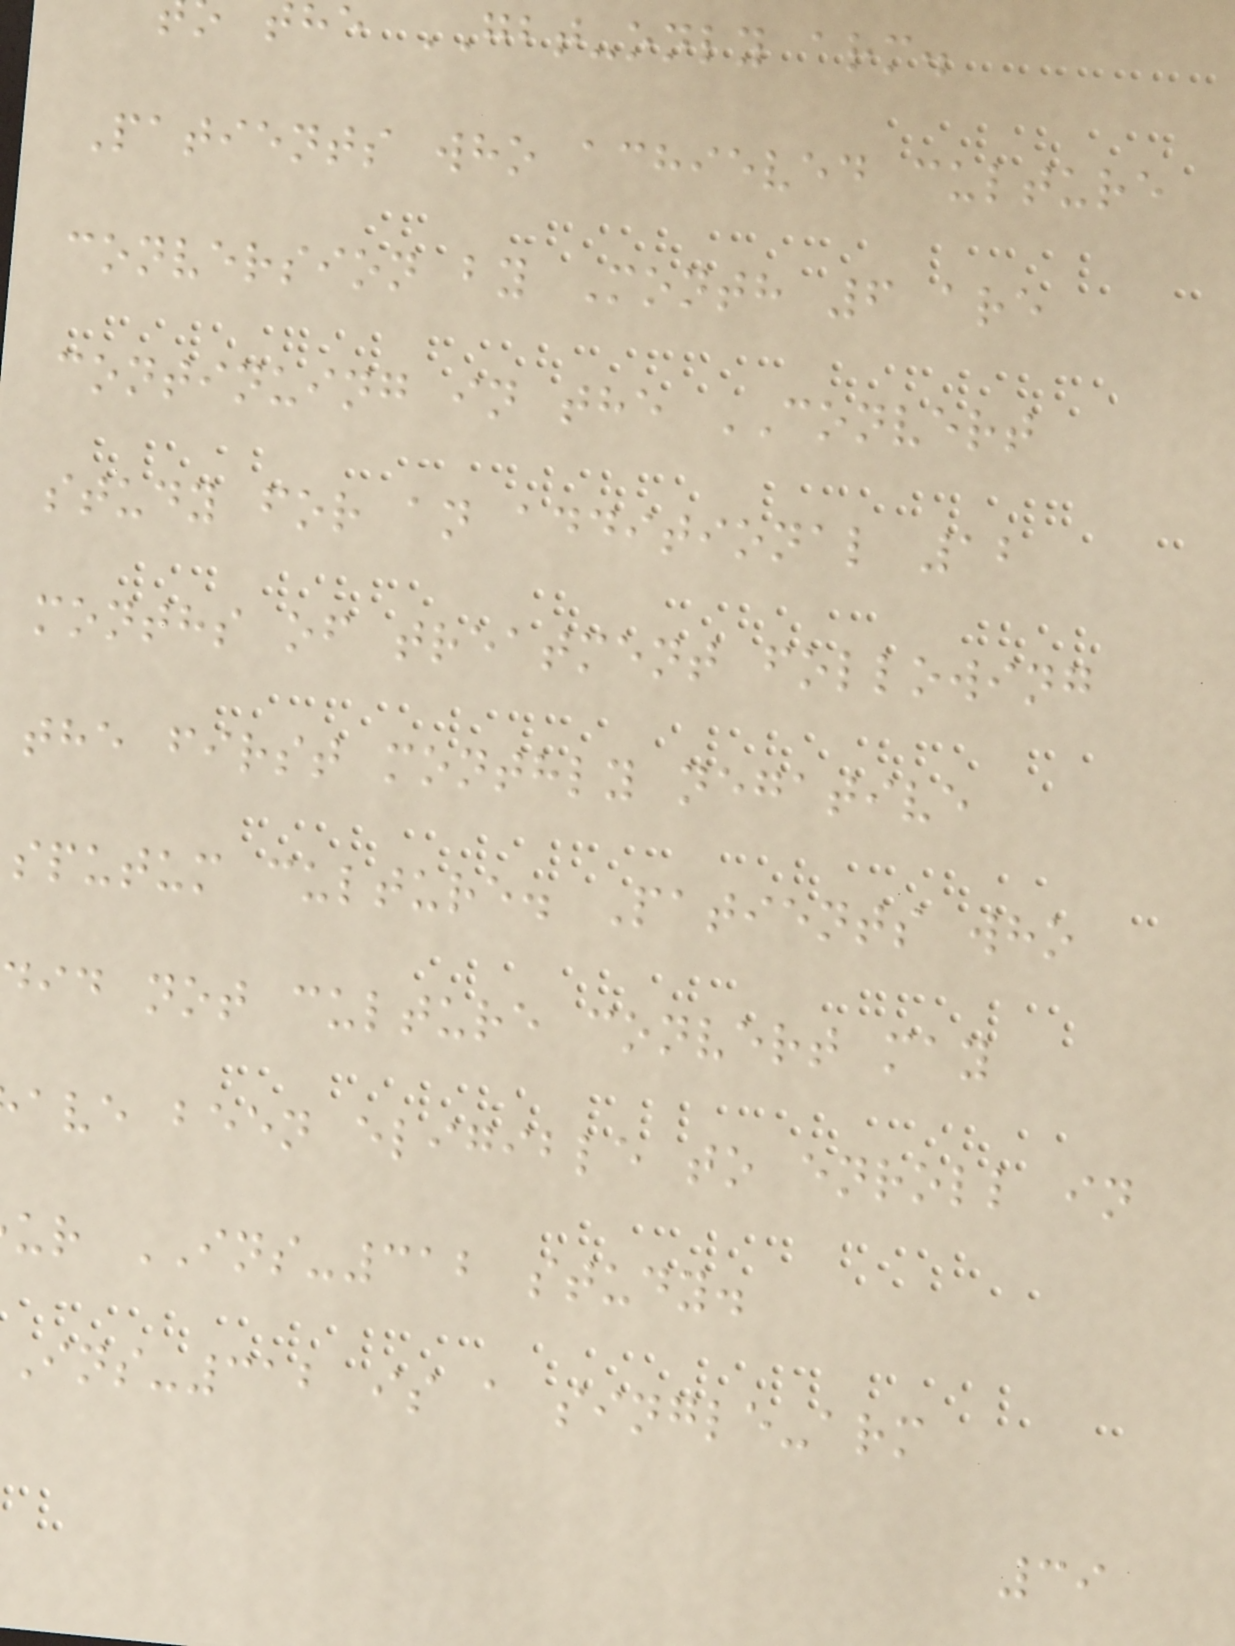he GBT-only arm.
Patients who achieved culture
conversion by Month 6 are
continuing in the CONVERT
study for an additional 12
months of treatment following
the first monthly negative
sputum culture. Patients who
did not culture convert may
ave been eligible to enroll in
ur INS-312 study.
ins-312 is a single-arm
39
